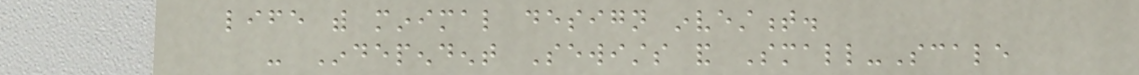life with minimal design investment.
- Independent Sewists and Small-Scale
